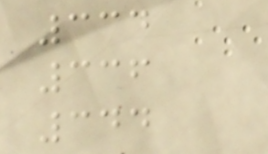334
336
344
